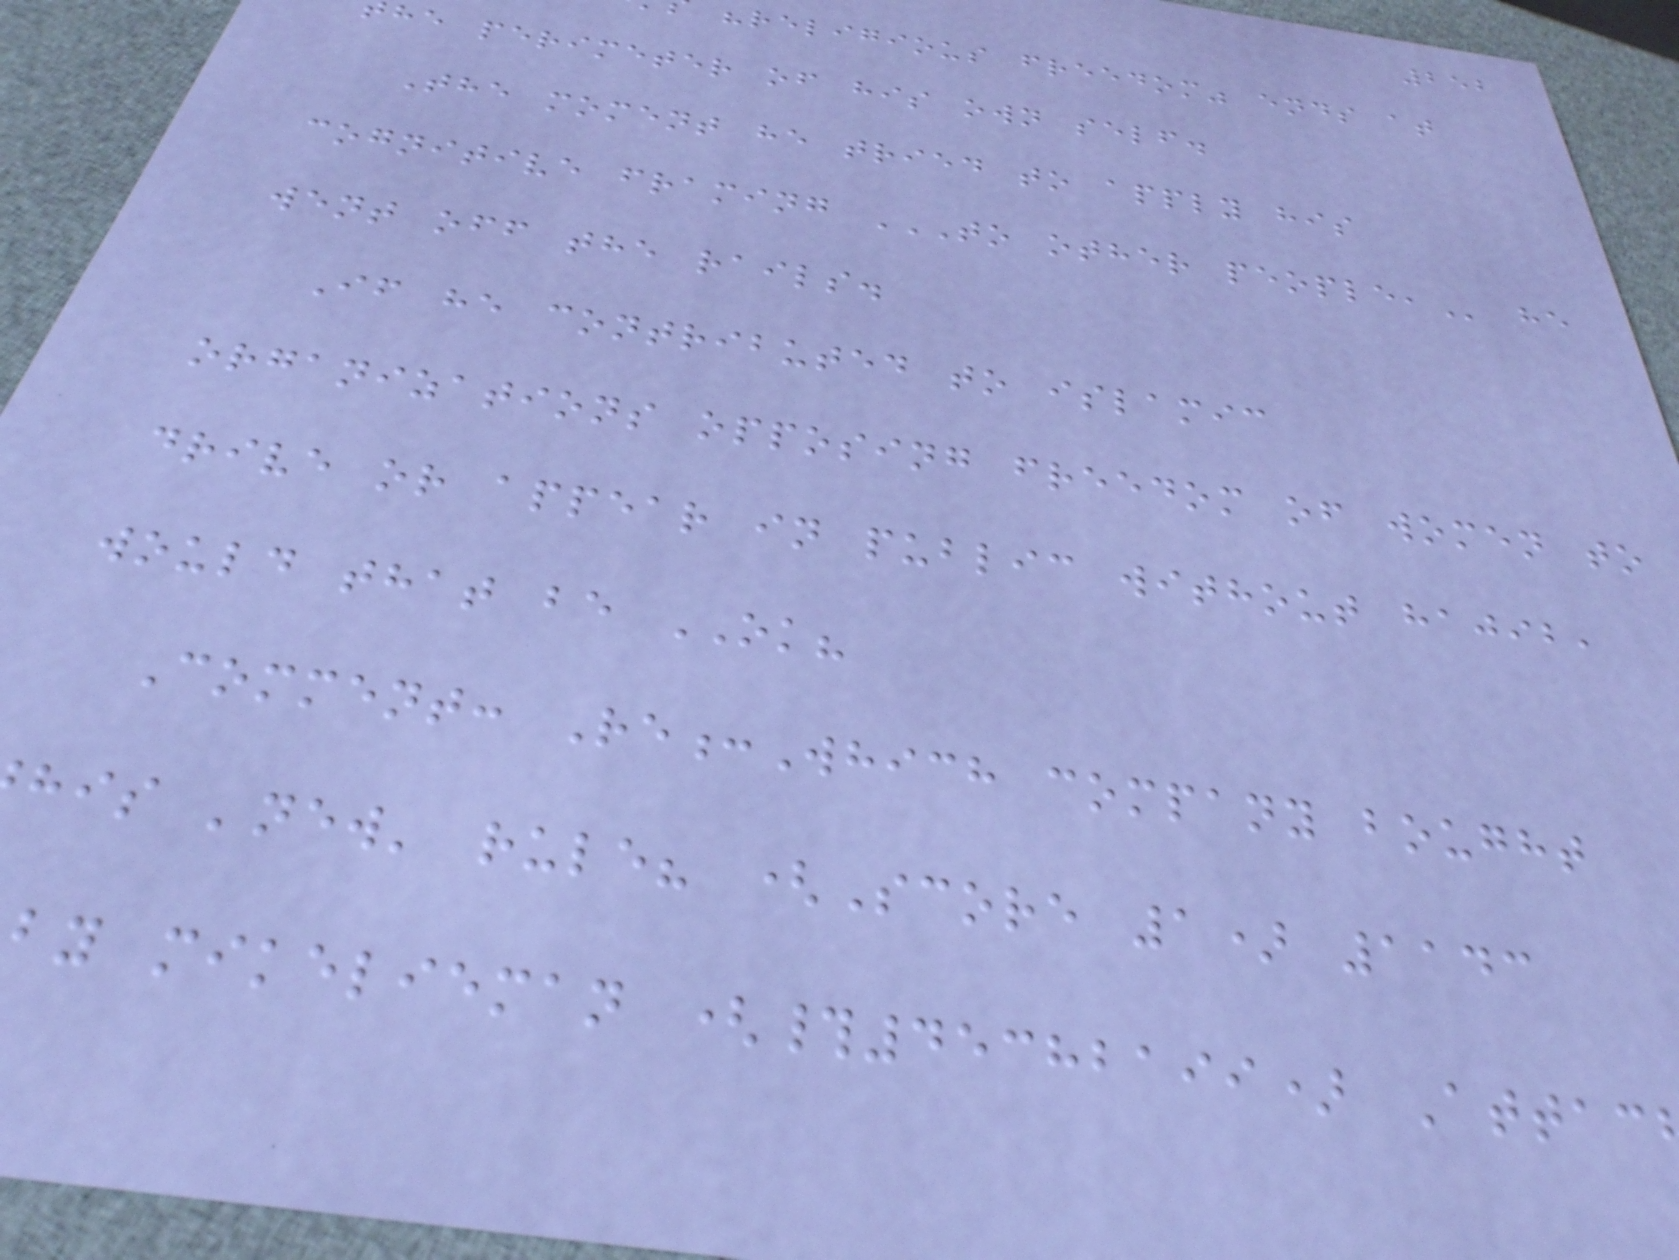252
"religious freedom" ends at
he perimeter of his own self.
The moment he tried to apply his
cognitive framing TO OTHER PEOPLE, he
went off the rails.
If he contributed to islamic
organizations opposing freedom of women to
drive or appear in public without hajib,
would that be OK?
Comment: Re:Which company bought
his 'new' rule? (Score 1) 1143
by mikelieman (#45382199) Attac
